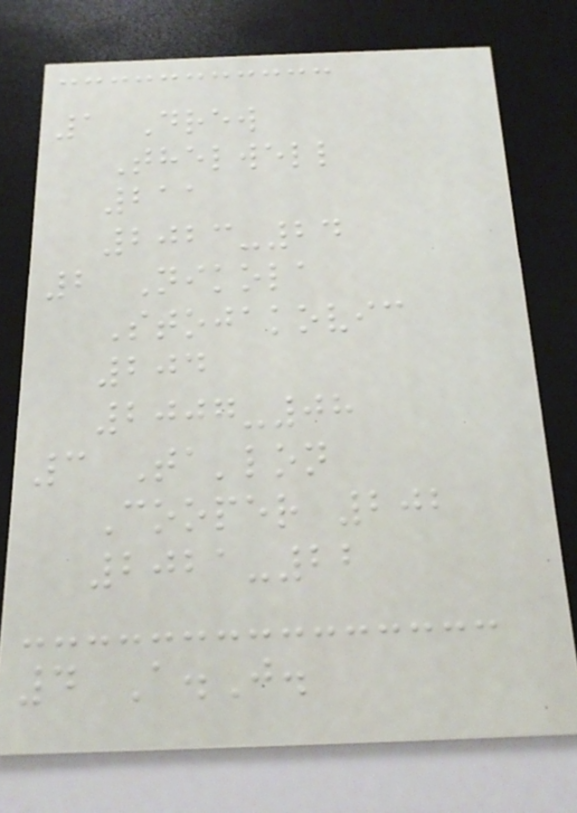1 Drew
Thelwell
211
2023-24
2 Nikola
Stojakovic
204
2007-08
3 Ta'lon
Cooper 202
2021-22
4 A.J.
